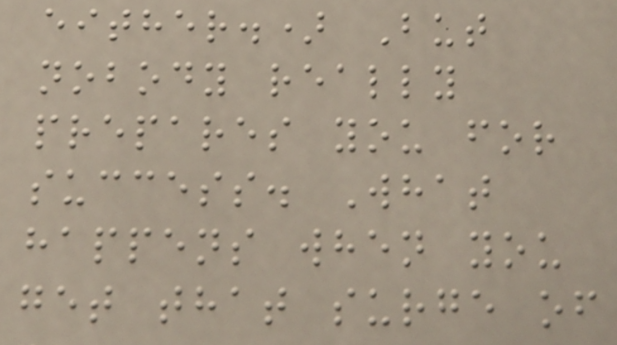either.) But
nobody really
prepares you for
success. What
happens when you
get that surge of
